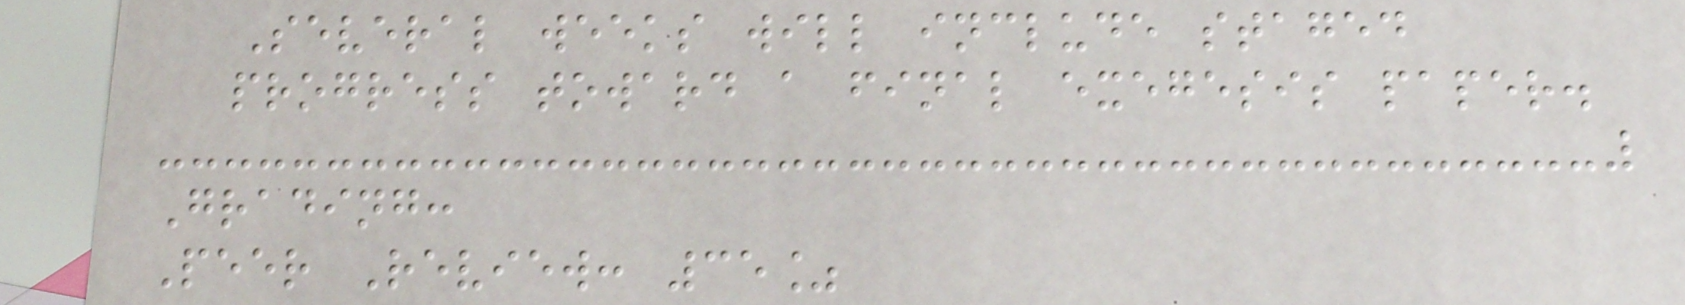Several weeks will include staged
progress toward a final exegesis paper.
Grading:
Peer Review: 35%
